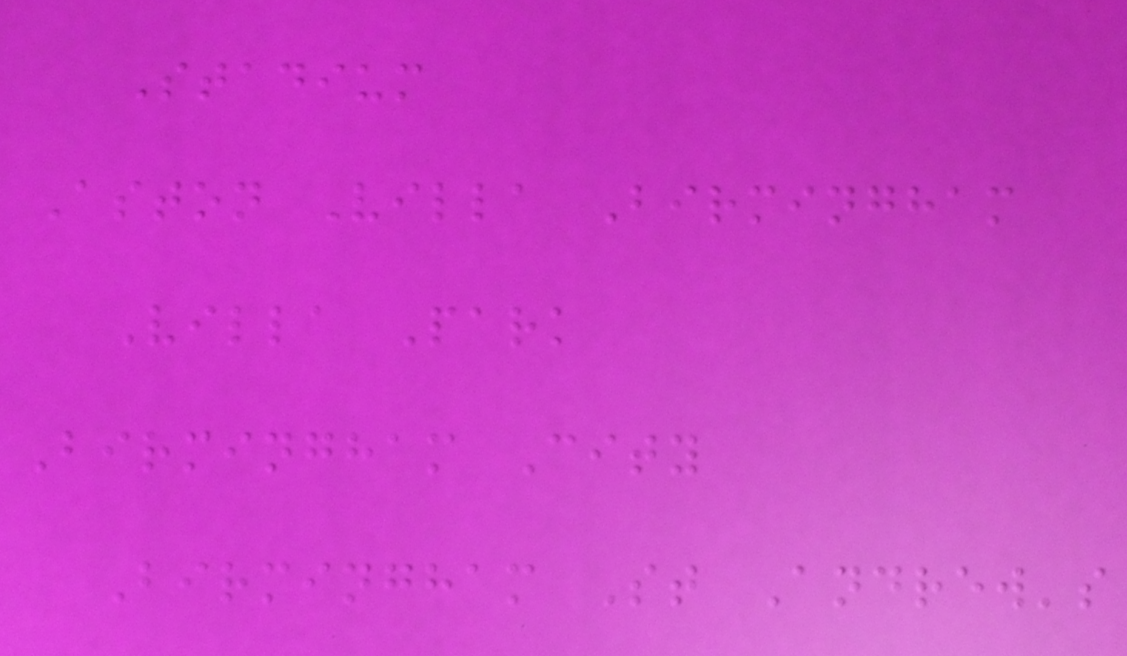Stadium
Aston Villa Birmingham
Villa Park
Birmingham City
Birmingham St Andrew's
